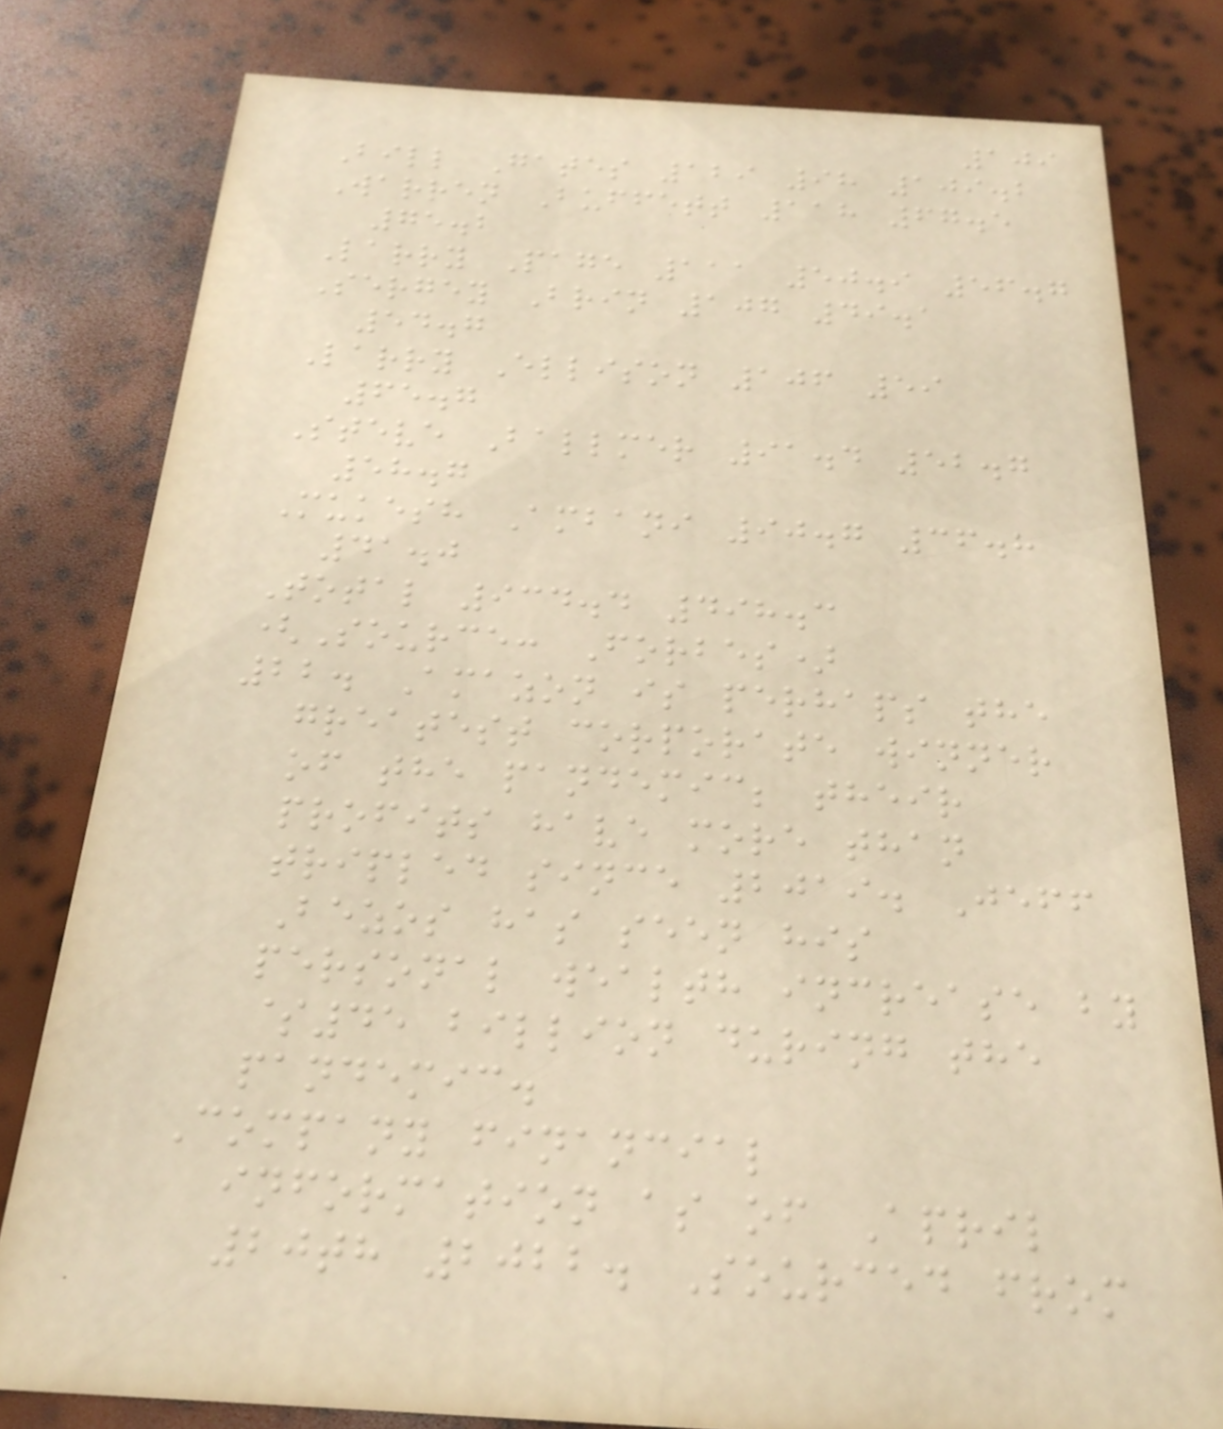109
Bill Gates 129 98 109.2
Warren Buffett 118 67.5
75.2
Larry Page 111 50.9 56.7
Sergey Brin 107 49.1
54.7
Larry Ellison 106 59
65.7
Steve Ballmer 91.4 52.7
58.7
Mukesh Ambani 90.7 36.8
41.0
Total 934.4 498.3
(Source: Forbes)
22. Amazon is perhaps the
greatest corporate winner
of the pandemic; their
profits have more than
tripled since 2019. Jeff
Bezos has seen his
personal wealth increase by
$45 billion during the
pandemic.
Company financial
information as of April
20th 2022. Sourced from
